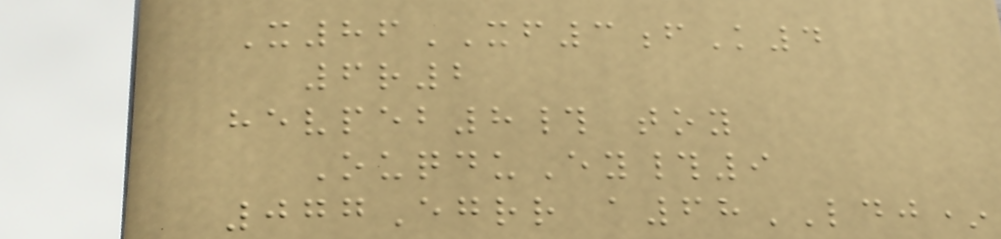X86XF3fK4
6r2
hevpeb8# toy
OuqduEy#9
077Egrr a68LDJ*
